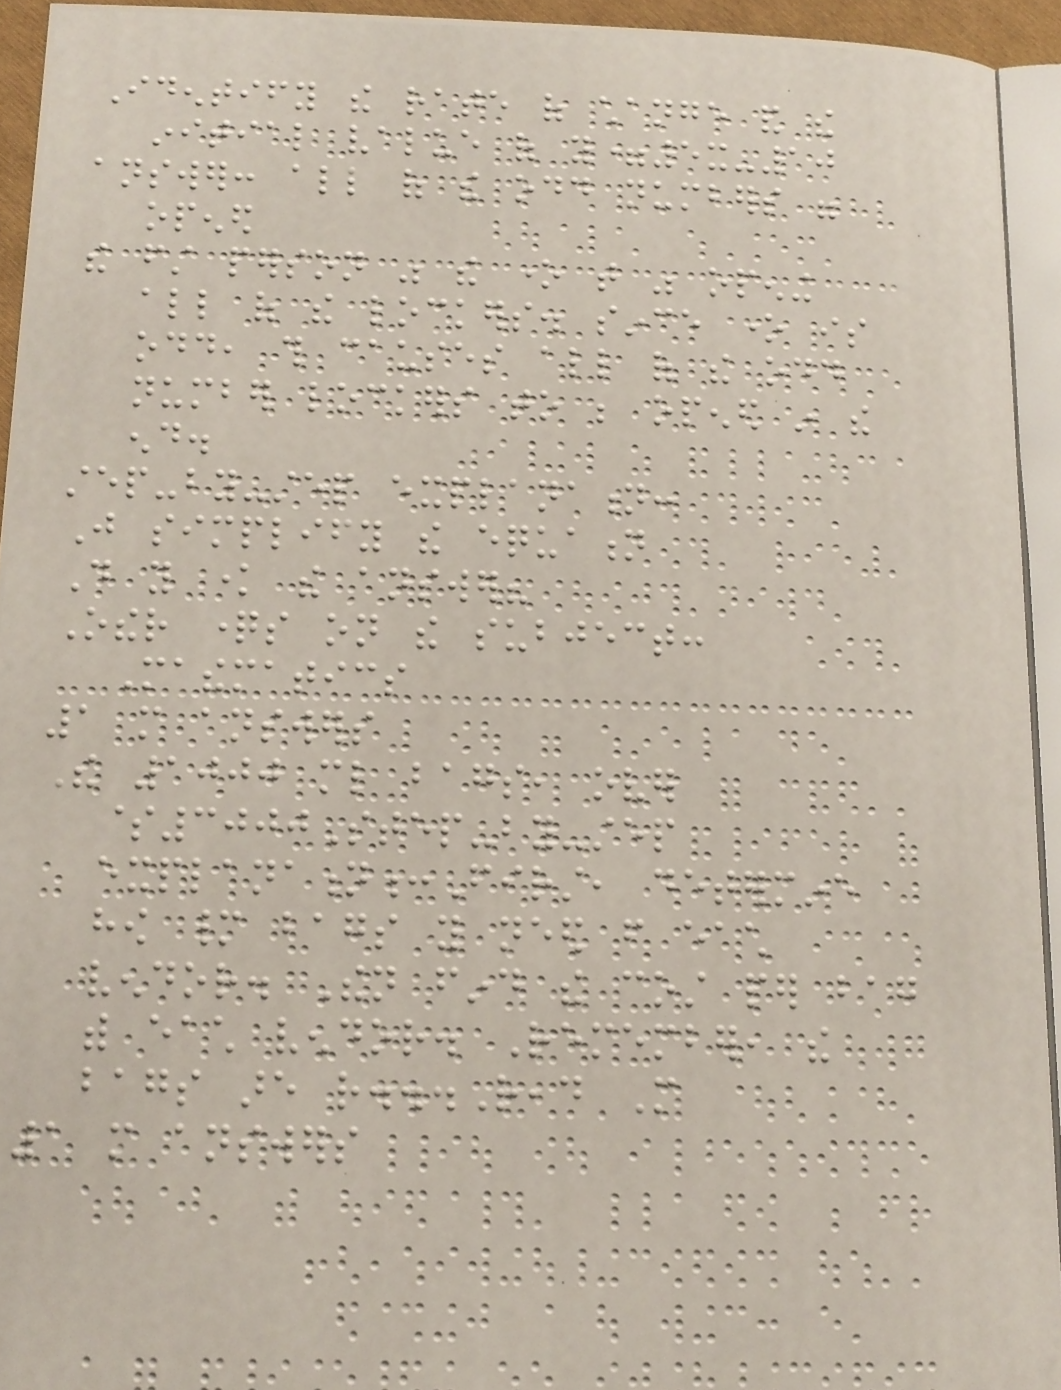Identify the rate of change and the
initial value of y=5x-10
answer: all of the odd numbers were
opened
the first person was the one that was opening
all of the lockers. since one is
odd, this causes all of the odd
number lockers to be opened in the
end.
step-by-step explanation:
Just simplify the equation
Do you know the answer?
Other questions on the subject:
Mathematics
1 more answers
The 1000 ml bags, over
$3000Step-by-step
explanation:First, determine
how many bags you need from each
vendor. Then find the cost per bag
with each vendor. Remember, the
bags are r...Read More
1 more answers
